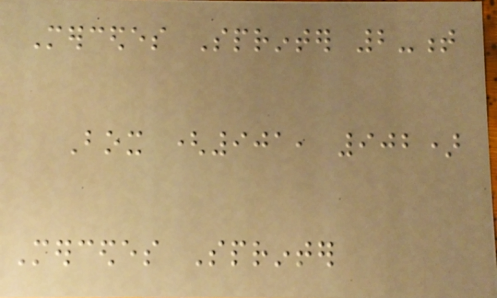Mercedes Sprinter 2-t
Box (901, 902)
Mercedes Sprinter
